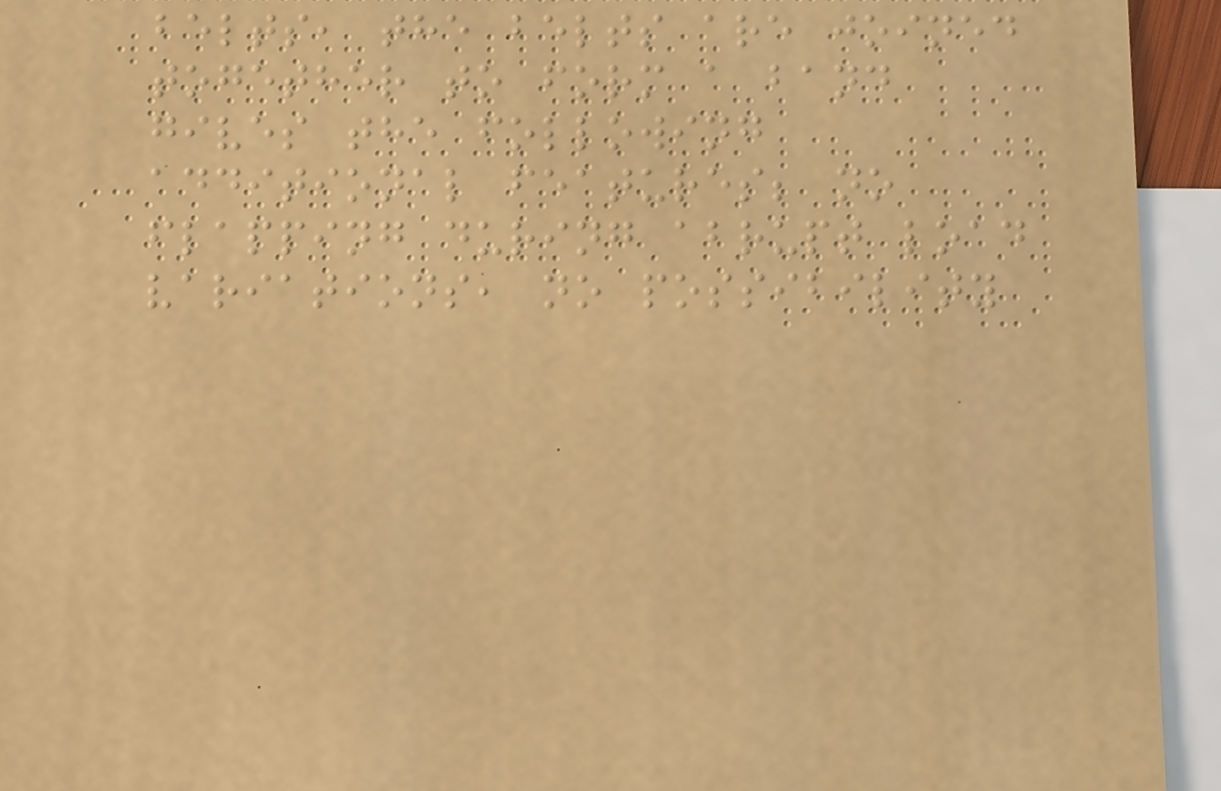belts, the belts are joined
together to form a band
gives the following
additional features; no
flapping during abrupt load
variations, no possibility
